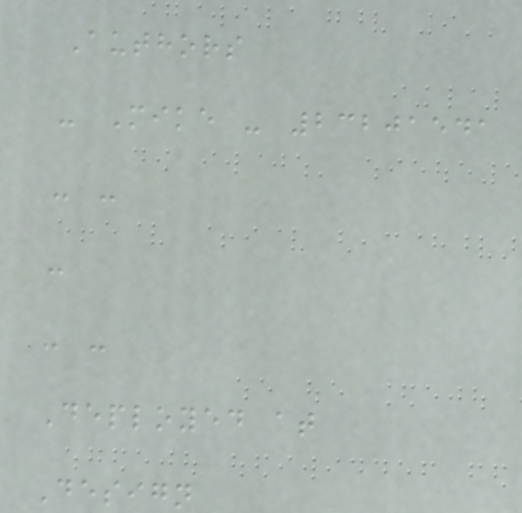Authors
- Mike - 23201541
- -
-
- -
Deployed at
Design
